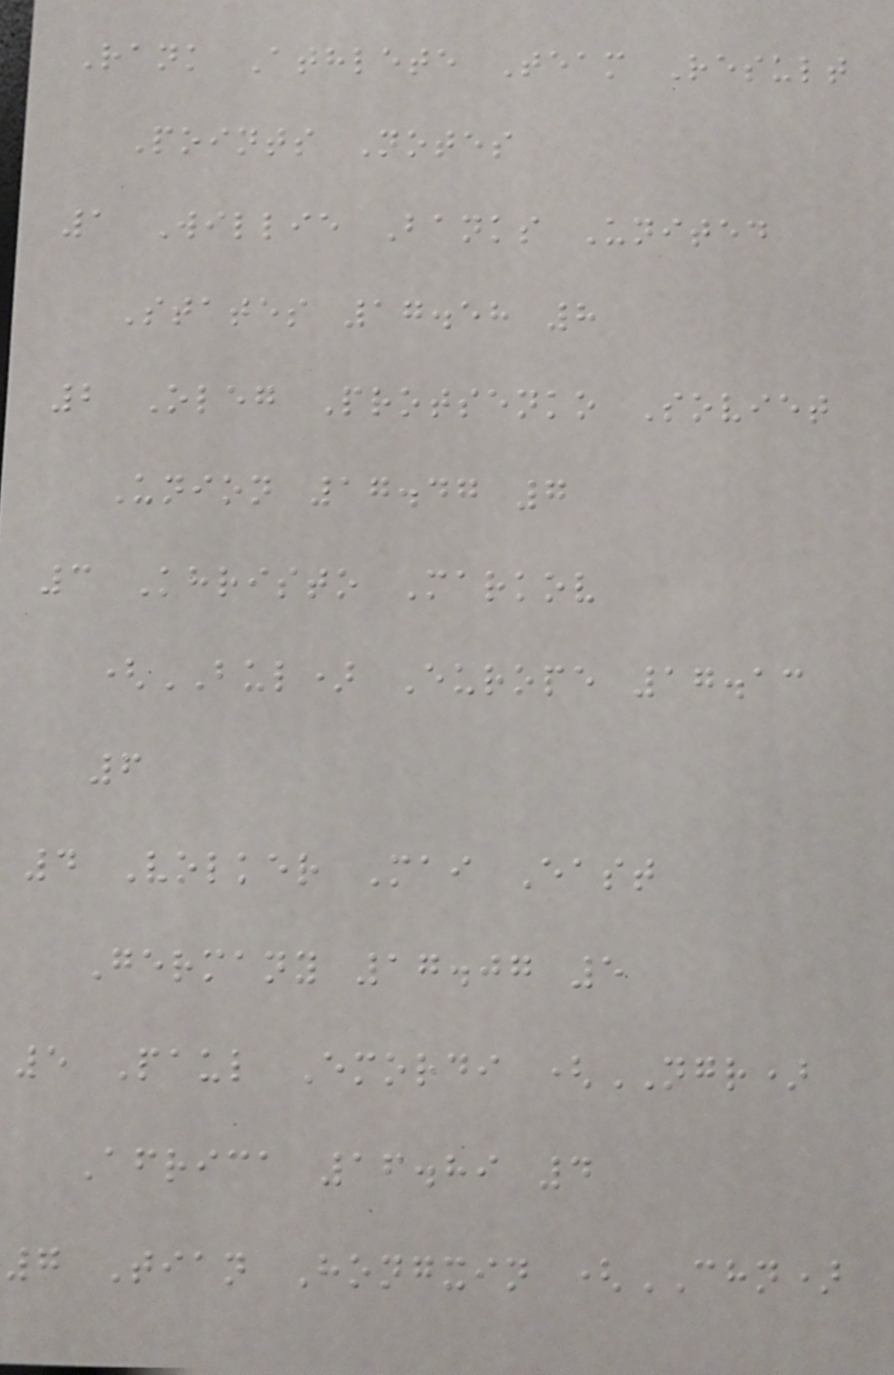Rank Athlete Team Result
Points Notes
1 Willie Banks United
States 17.58 8
2 Oleg Protsenko Soviet
Union 17.47 7
3 Khristo Markov
(BUL) Europe 17.13
6
4 Volker Mai East
Germany 17.07 5
5 Paul Emordi (NGR)
Africa 16.89 4
7 Tian Hongxin (CHN)
